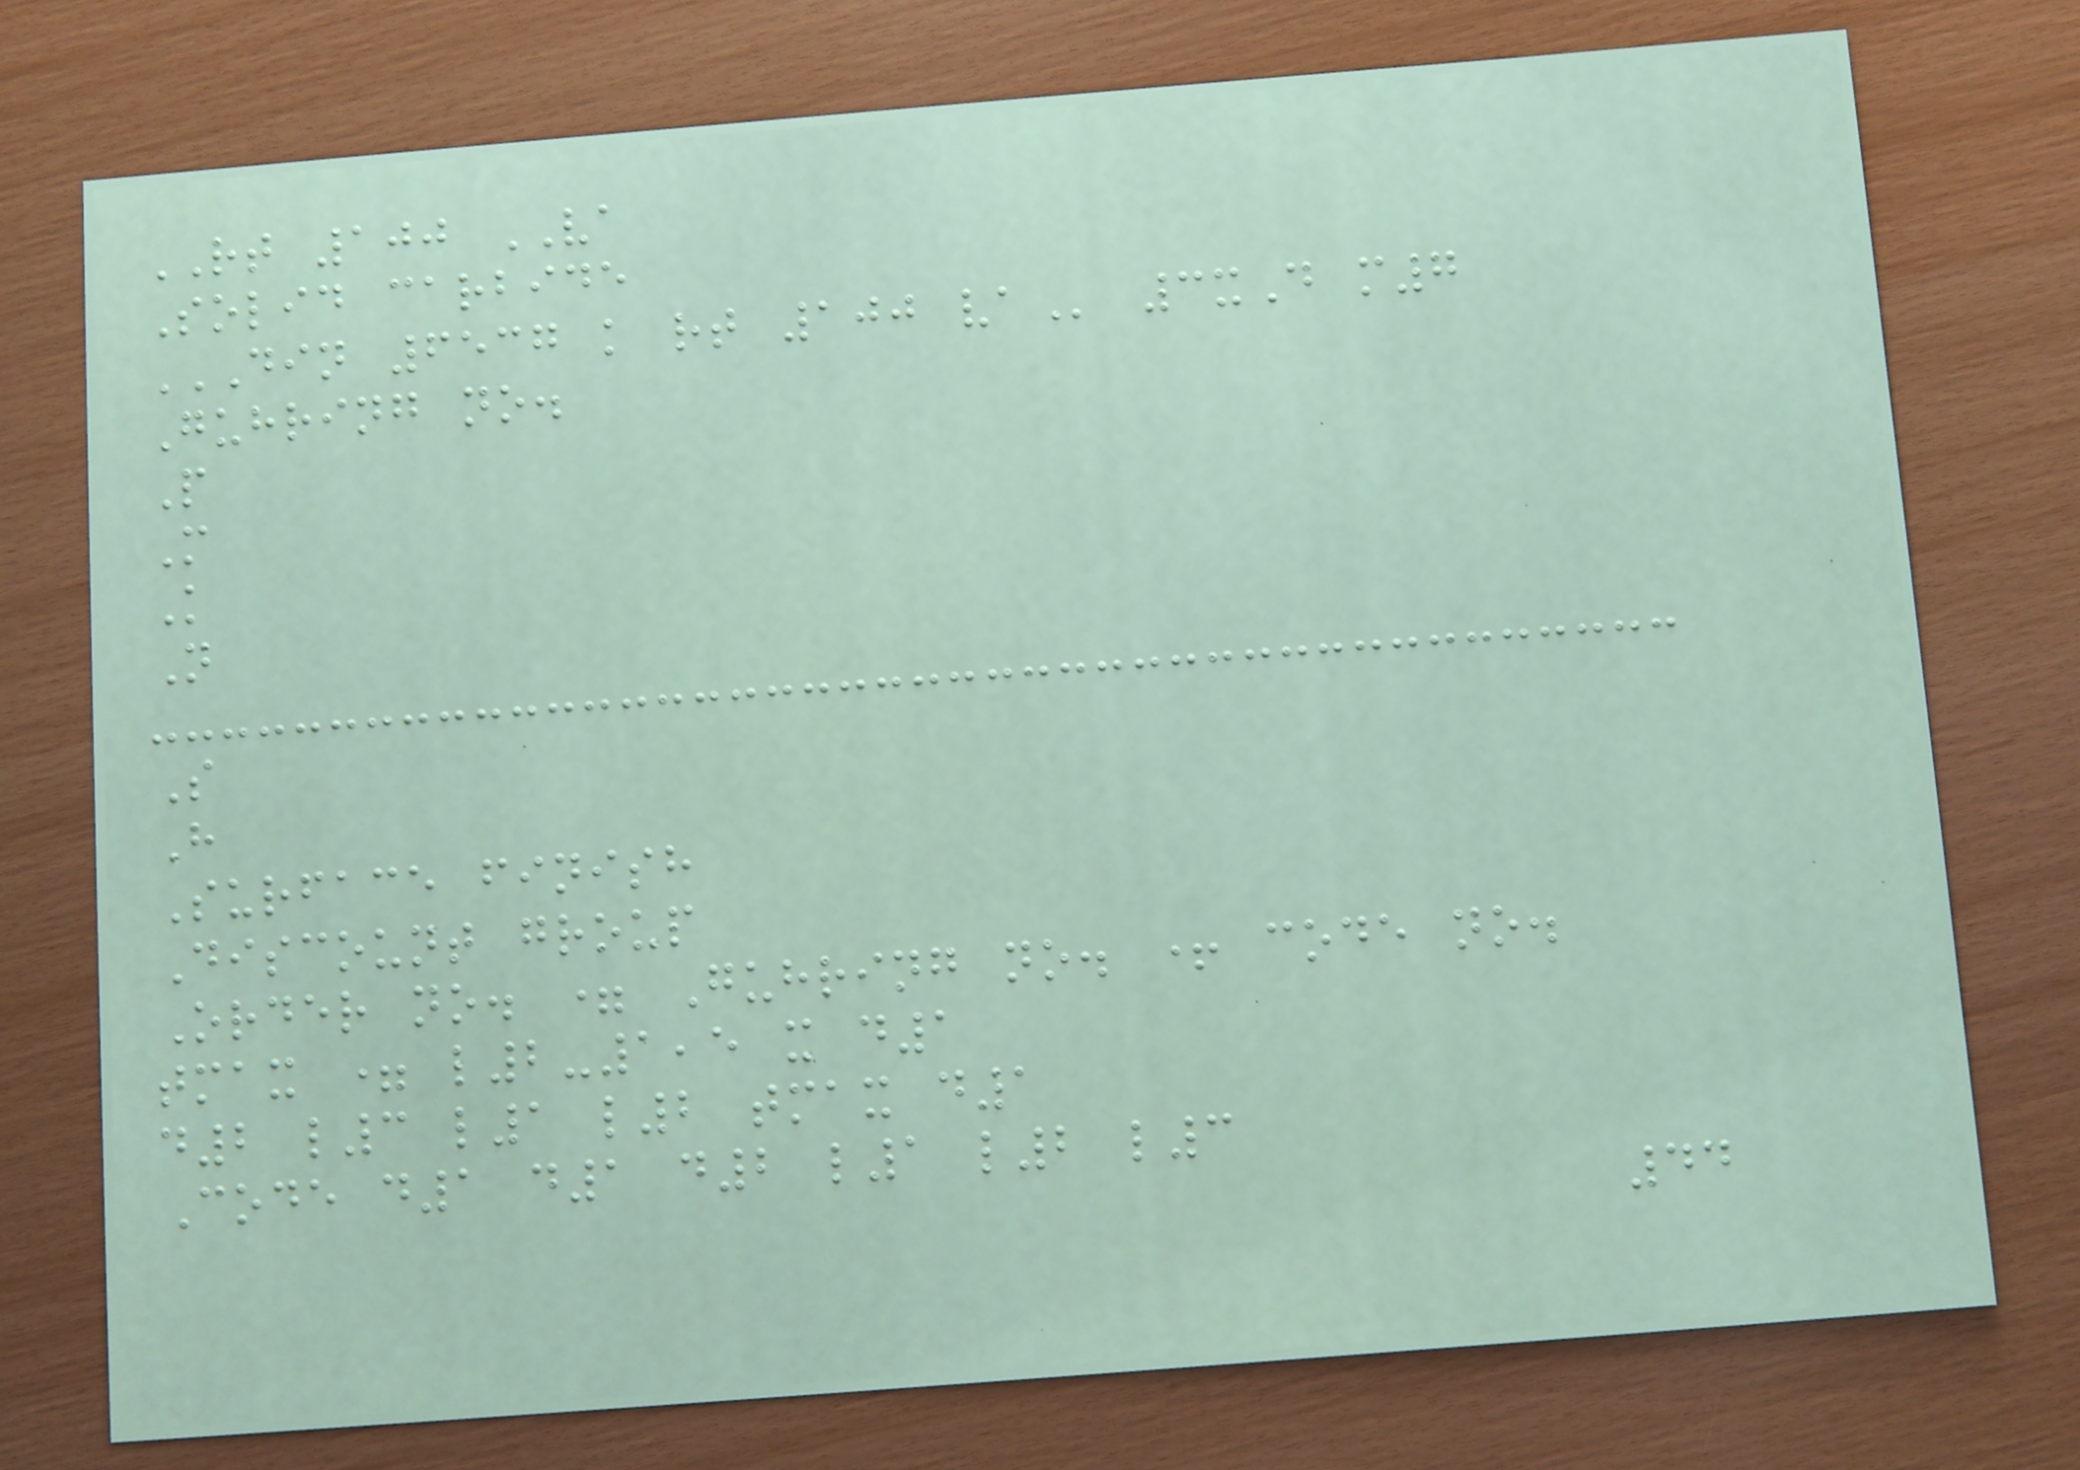RT 100 VA
Solid carbide
DIN 6537 K RT 100 VA 3xD m7
Guhring no.
P
M
K
N
S
H
Surface finish
Discount group
Order no. = Guhring no. + code no.
tmax = l2-1,5 x d1
d2 l3 l1 l2 tmax d1
Code d1 d1 d2 l1 l2 l3
44
